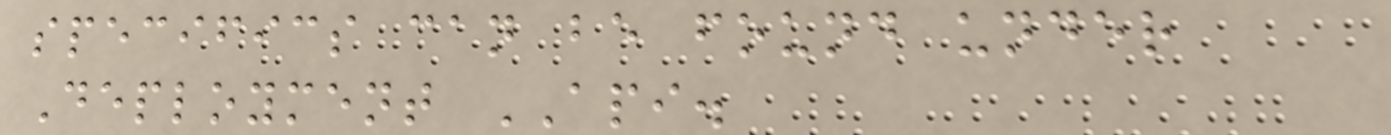specifics can be found under
Deployment API.
